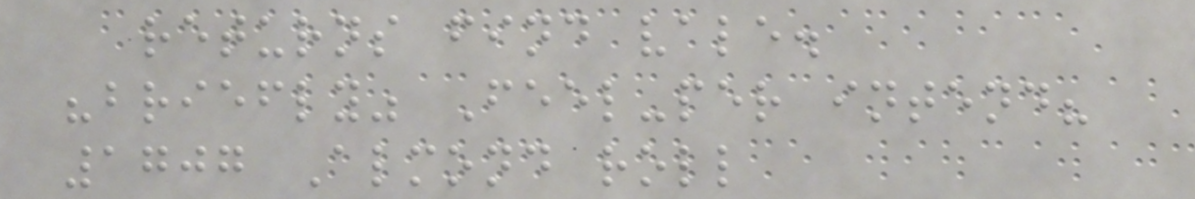returns find vale.
"briefly" Feel-per intend?
1707 Almond roll
